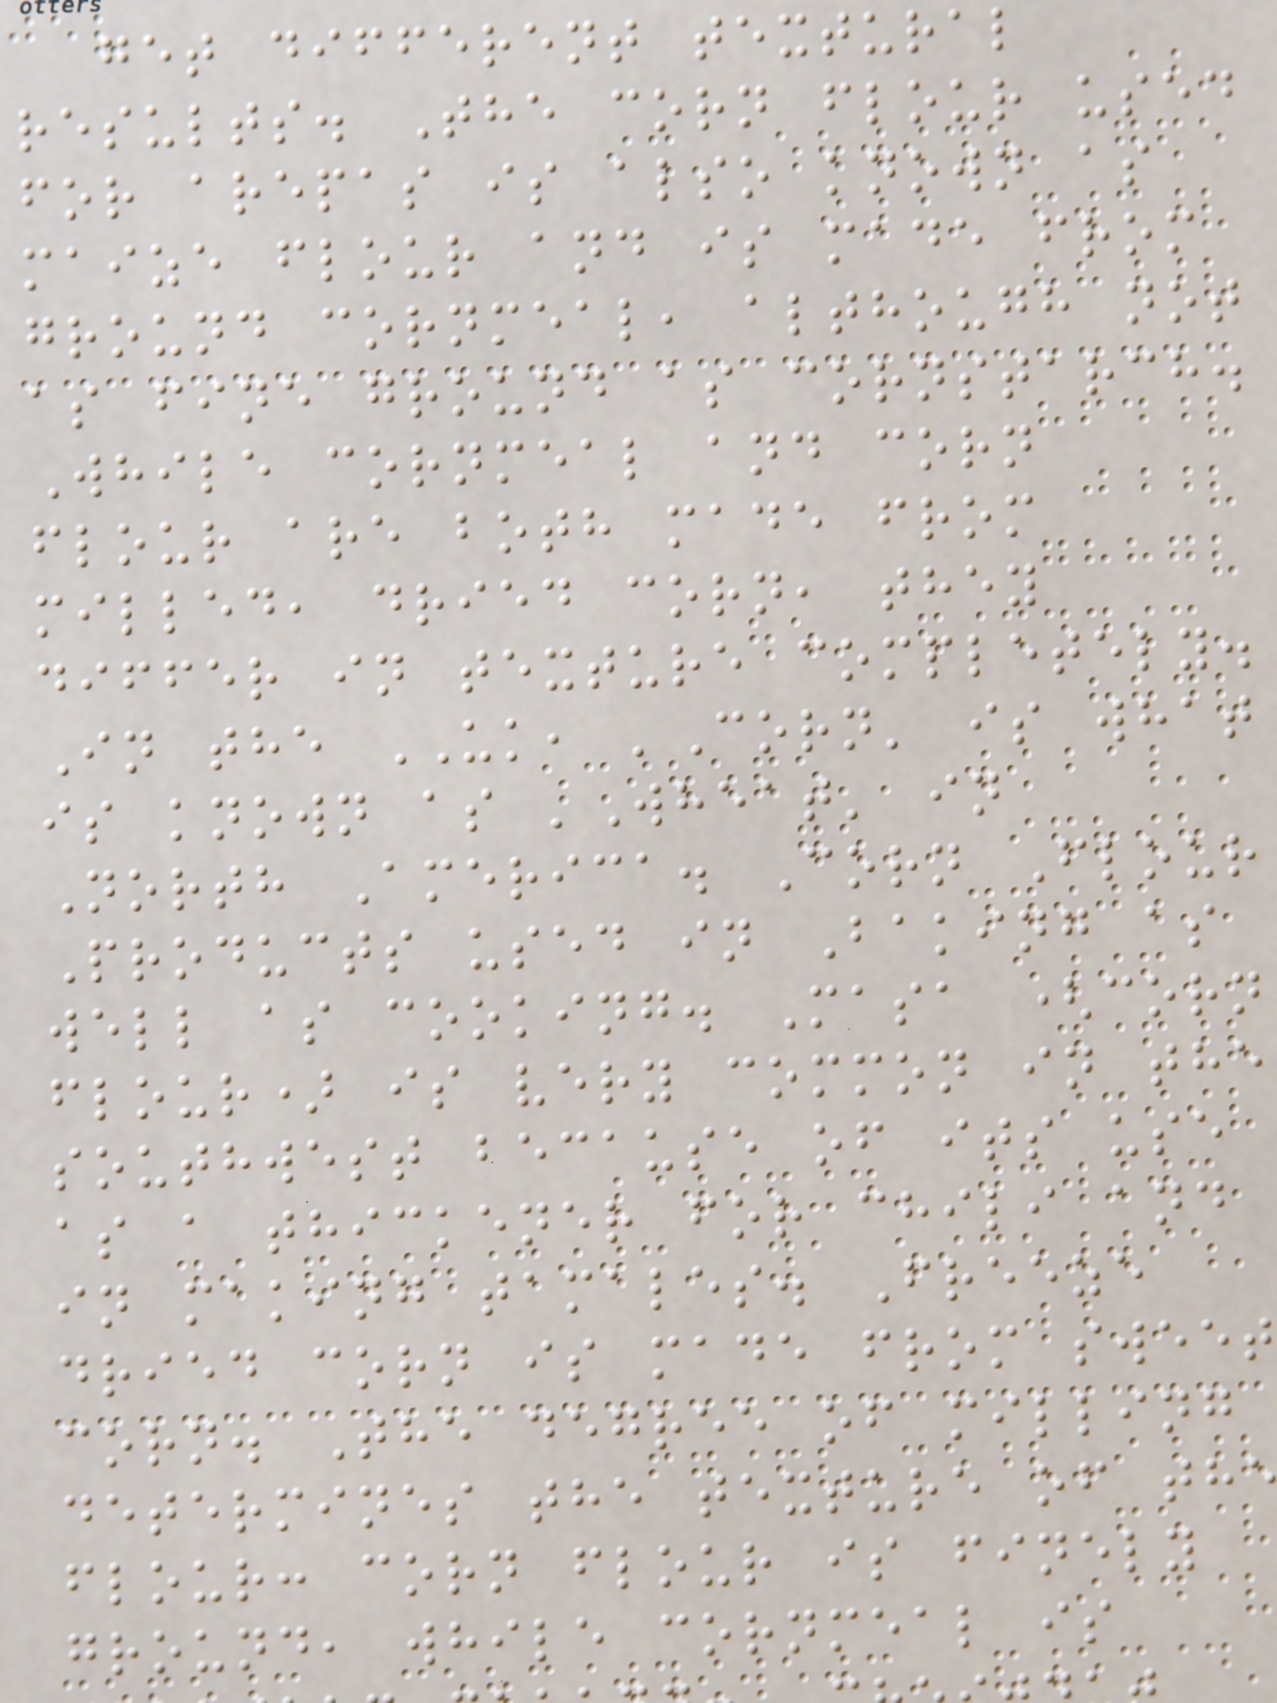get different textural
results. The corn flour used
for arepas is also known as
maize flour and is made from
ground cornmeal, although not
as fine ground as cornstarch.
While cornmeal and corn
flour are both made from
milled, dried corn, they
differ in texture completely.
In the UK, 'Corn' is what
is known as 'Wheat' in
North America. Corn Flour
Products used in Baking as
well as cooking. Masa (corn
flour) is very common in the
southwest because of its use
as a thickener for chili and
in making tamales. Freeze
dried corn is made from sweet
corn. The degree of milling
determines the texture of th
flour: corn flour is finely
ground, while cornmeal is
